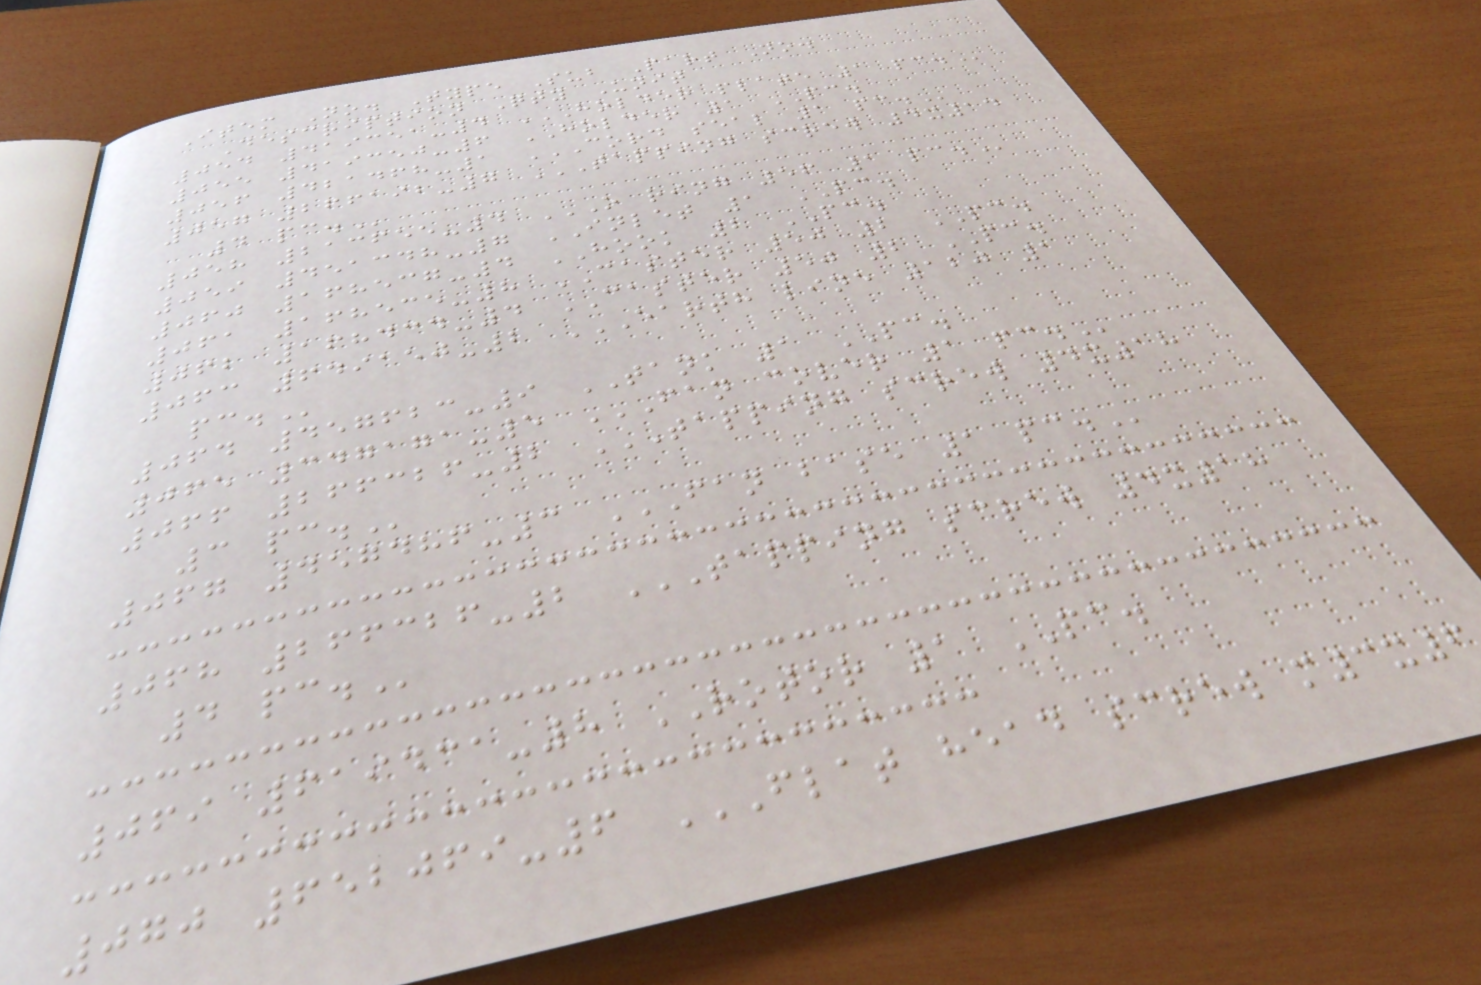Item No. Type Sub Part No.
Description Qty Unit
054 419351-4 HOLDER PLATE 1 PC.
055 419350-6 HOLDER 1 PC.
056 421468-1 CORD SEAL 1 PC.
057 266192-7 TAPPING SCREW 4X14
4 PC.
058 213655-4 O RING 56 1 PC.
059 451348-7 INLET 1 PC.
060 168537-4 HOOK 2 PC.
061 168535-8 CASTER 50 2 PC.
062 168434-4 CASTER 50 2 PC.
063 649150-2 EARTH LINE 120 1
PC.
064 457623-9 TANK 1 PC.
065 347171-5 FAN COVER 1 PC.
066 266326-2 TAPPING SCREW 4X18
3 PC.
067 457486-3 FAN BASE 1 PC.
068 266326-2 TAPPING SCREW 4X18
4 PC.
069 619431-8 ROTOR 1 PC.
070 652069-6 FLAT HEAD SCREW M3X6
